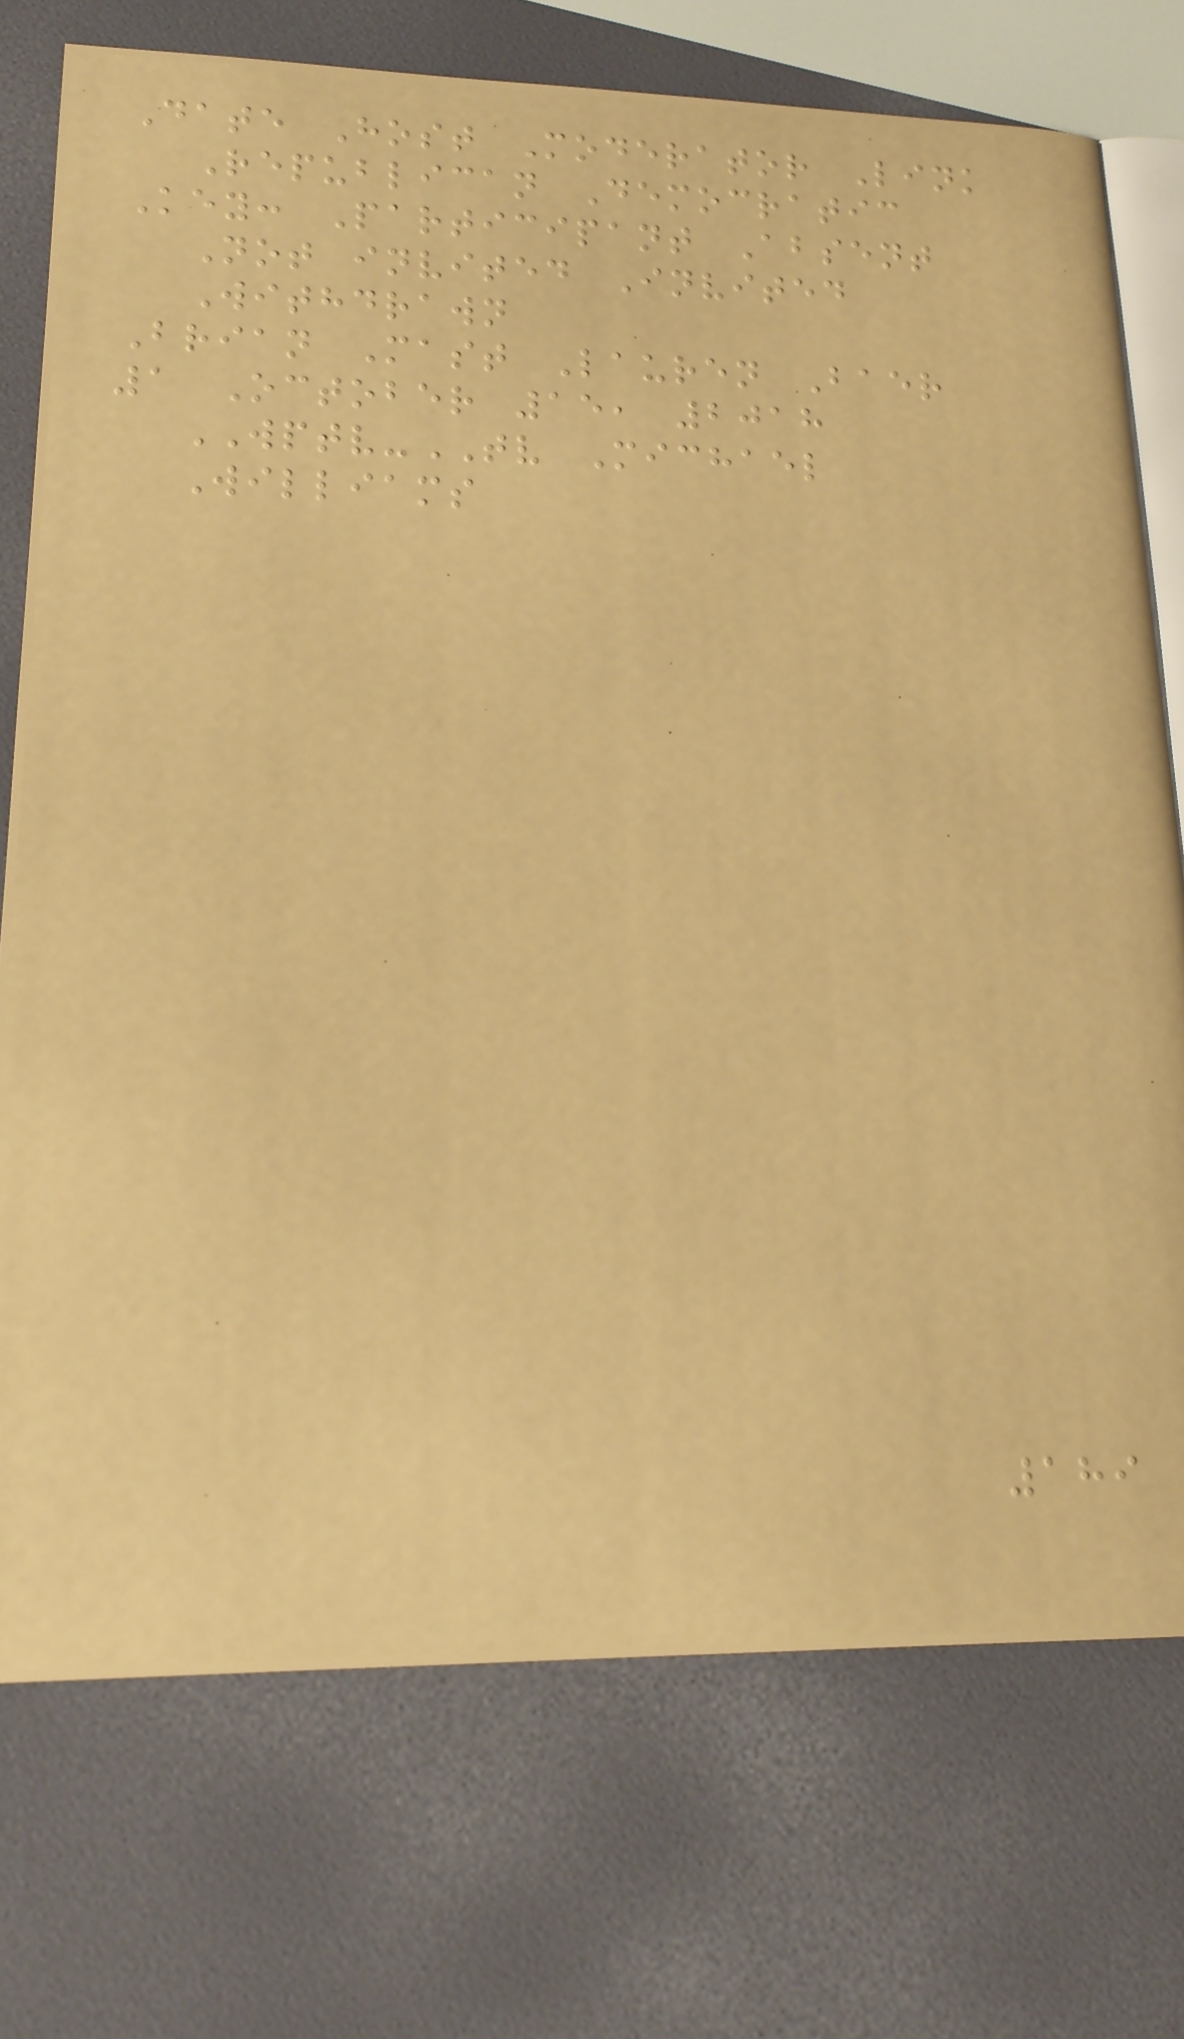Date Host Moderator Link
Republican Democratic
Key: Participant Absent
Not invited Invited
Withdrawn
Brian Mast Lauren Baer
1 October 15, 2018
WPTV-TV Michael
Williams
189
